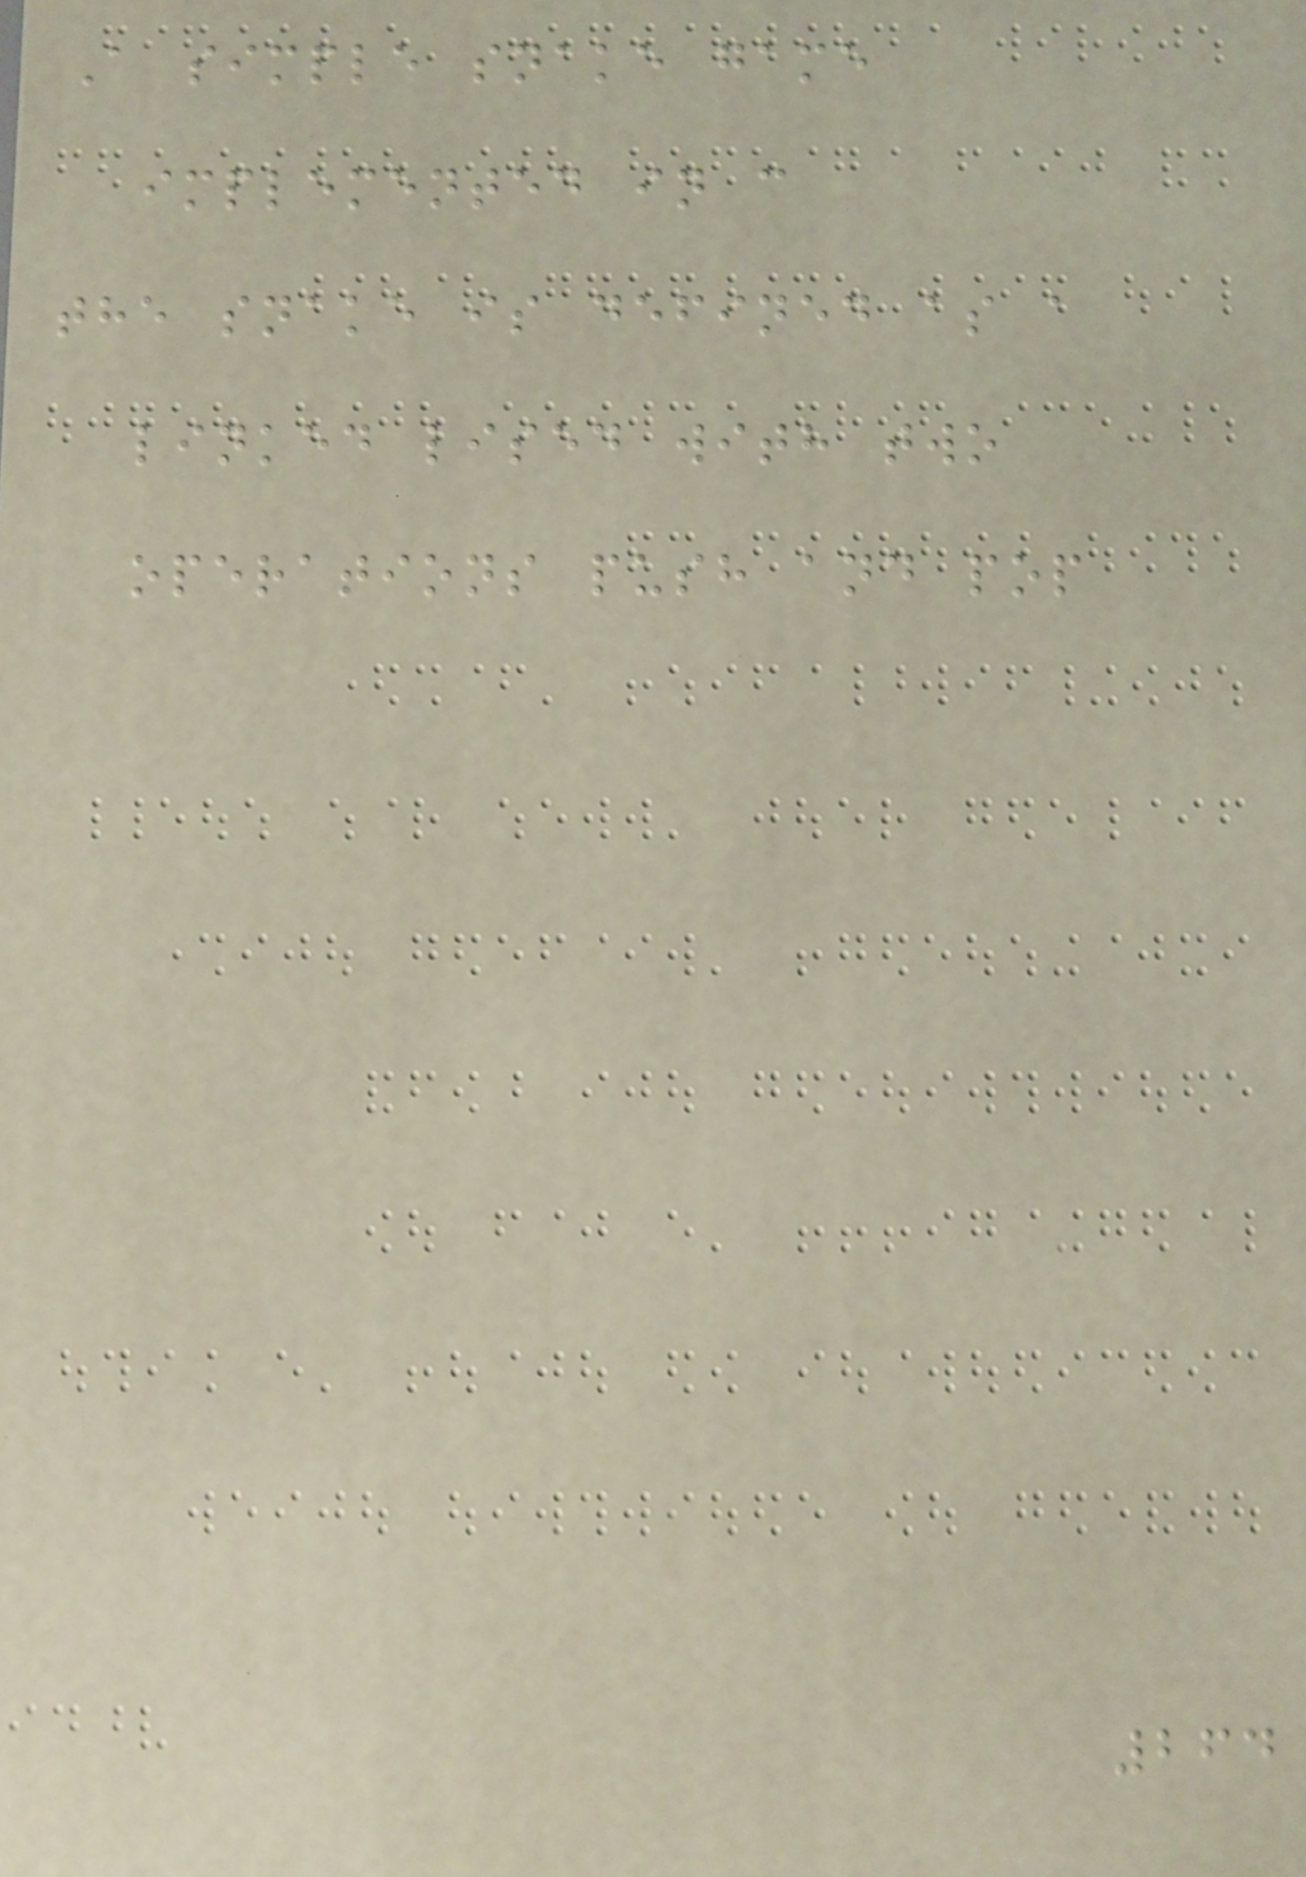A simple snake game
implemented in c
the snake is defined as a
linked lised with two
operations push and pop
264
